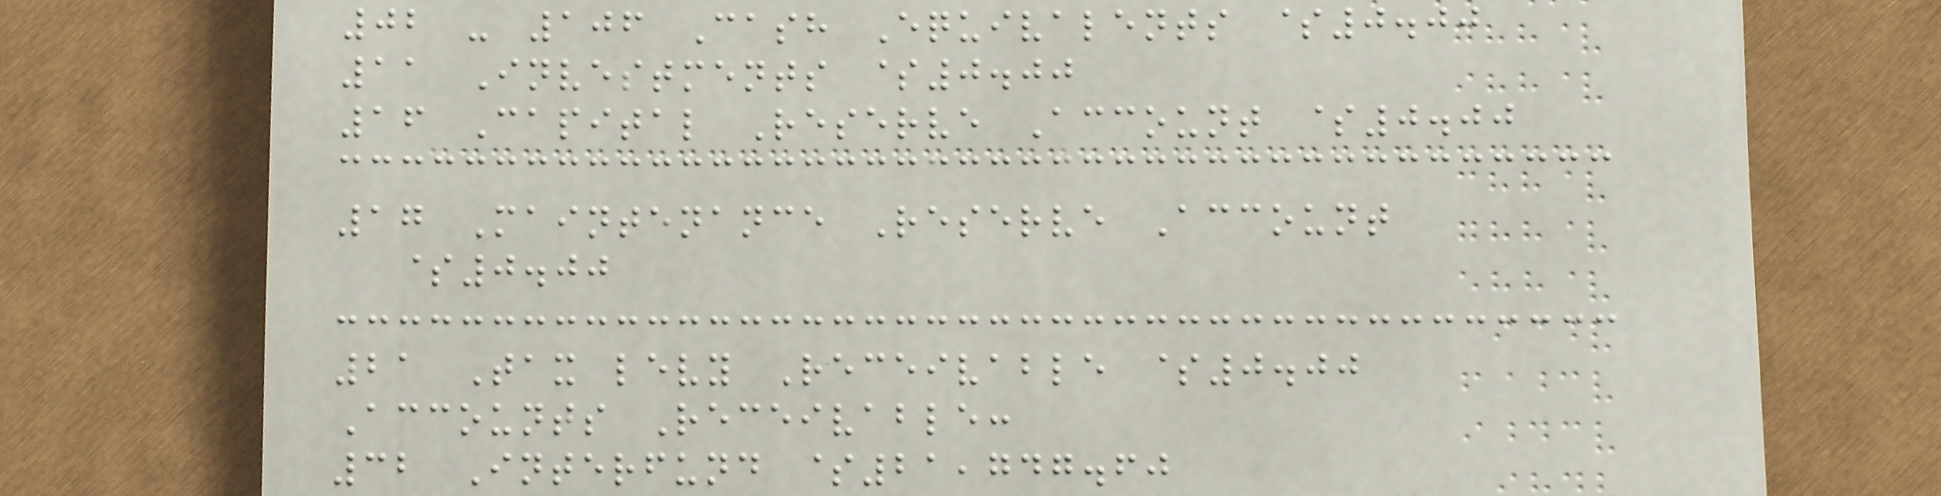02 - 106 Cash Equivalents $0.00
11 Investments $0.00
16 Capital Reserve Account $0.00
17 Maintenance Reserve Account
$0.00
21 Tax levy Receivable $0.00
Accounts Receivable:
32 Interfund $21,747.60
